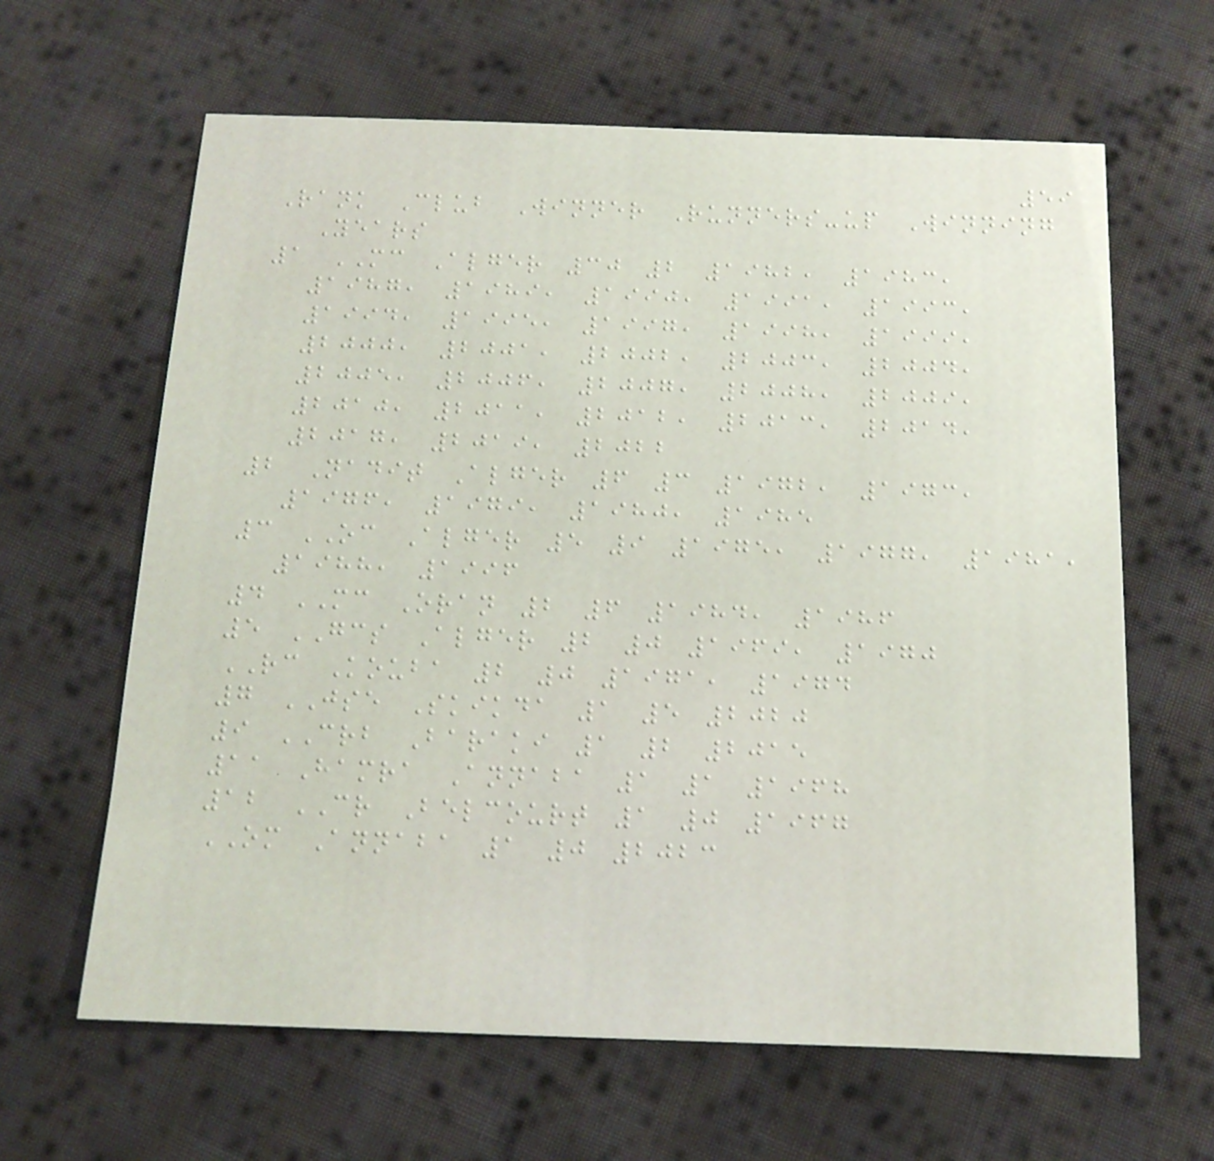59
Rank Club Winner Runners-up Winning
Years
1 MC Alger 30 2 1982, 1983,
1987, 1989, 1990, 1991, 1993,
1994, 1995, 1997, 1998, 1999,
2000, 2001, 2002, 2003, 2004,
2005, 2006, 2007, 2008, 2009,
2010, 2011, 2012, 2013, 2014,
2017, 2019, 2022
2 Nadit Alger 6 3 1972, 1973,
1976, 1979, 1980, 1985
3 OC Alger 5 9 1975, 1977, 1981,
1988, 1996
4 MC Oran 2 6 1984, 1986
5 GCS Alger 2 0 1969, 1970
RC Kouba 2 0 1971, 1974
7 JSE Skikda 1 5 2020
9 CRB Baraki 1 2 2015
11 Hamra Annaba 1 1 1968
12 CR Belcourt 1 0 1967
OM Annaba 1 0 2023
